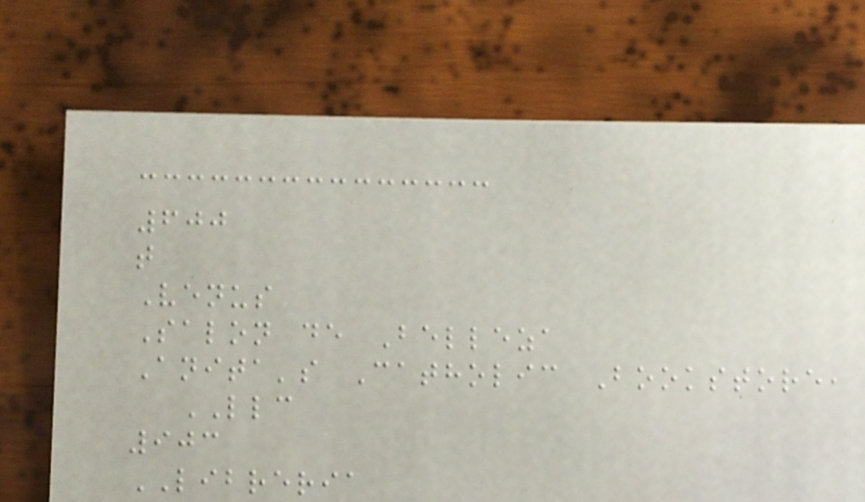600
t
Venus
Salon de Belleza
Anita's Catholic Bookstore,
LLC
903
LIBRERIA
